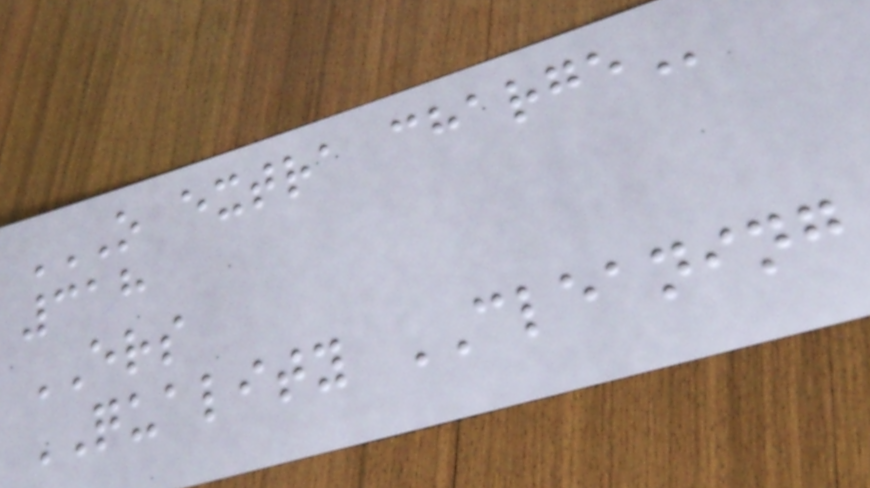O EXTRA CHARGE
318
ERS
QUALITY CLEANING
